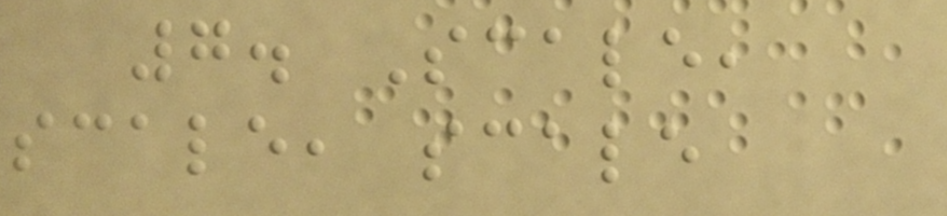7. Scale,
scale, scale
